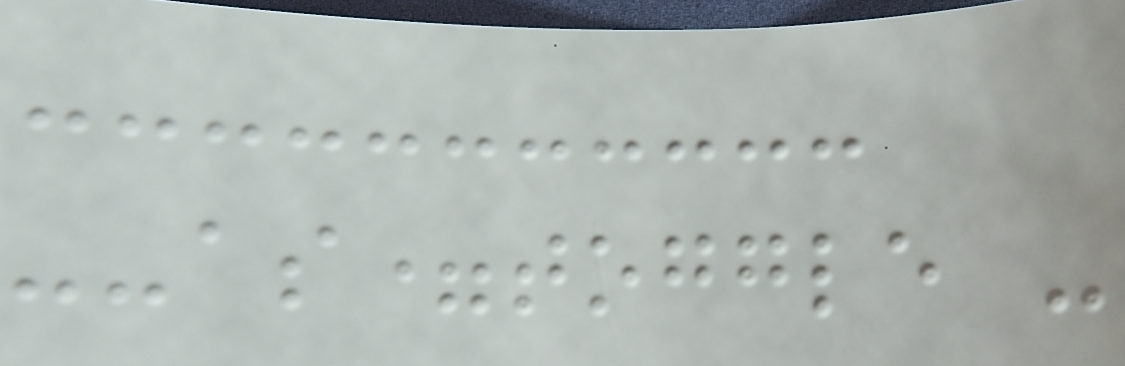--as=toggle -
